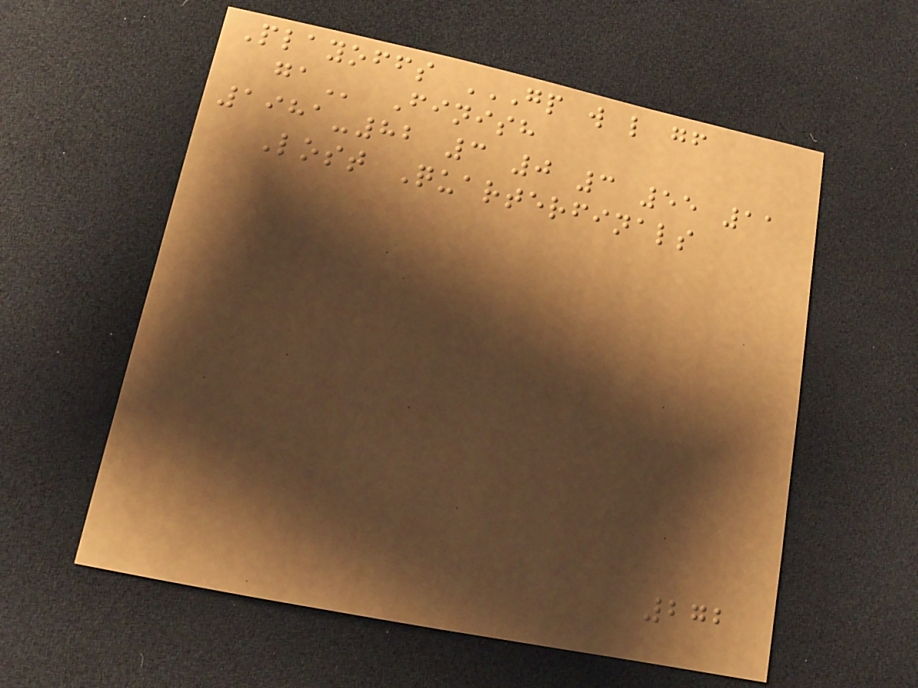Playoffs GP W L GF
GA Finish
1981-82 3 0 3 55 11
Lost Quarterfinals
272
